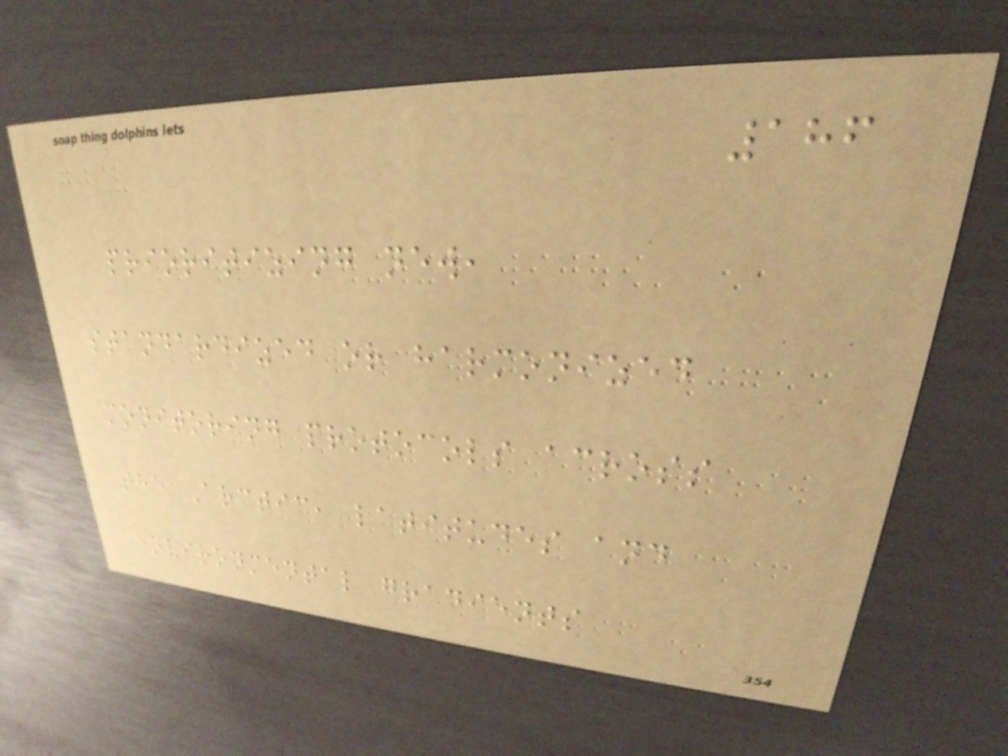186
prioritizing new,
standardized or harmonized
monitoring protocols across
the Arctic, latitudes and
environmental gradients
